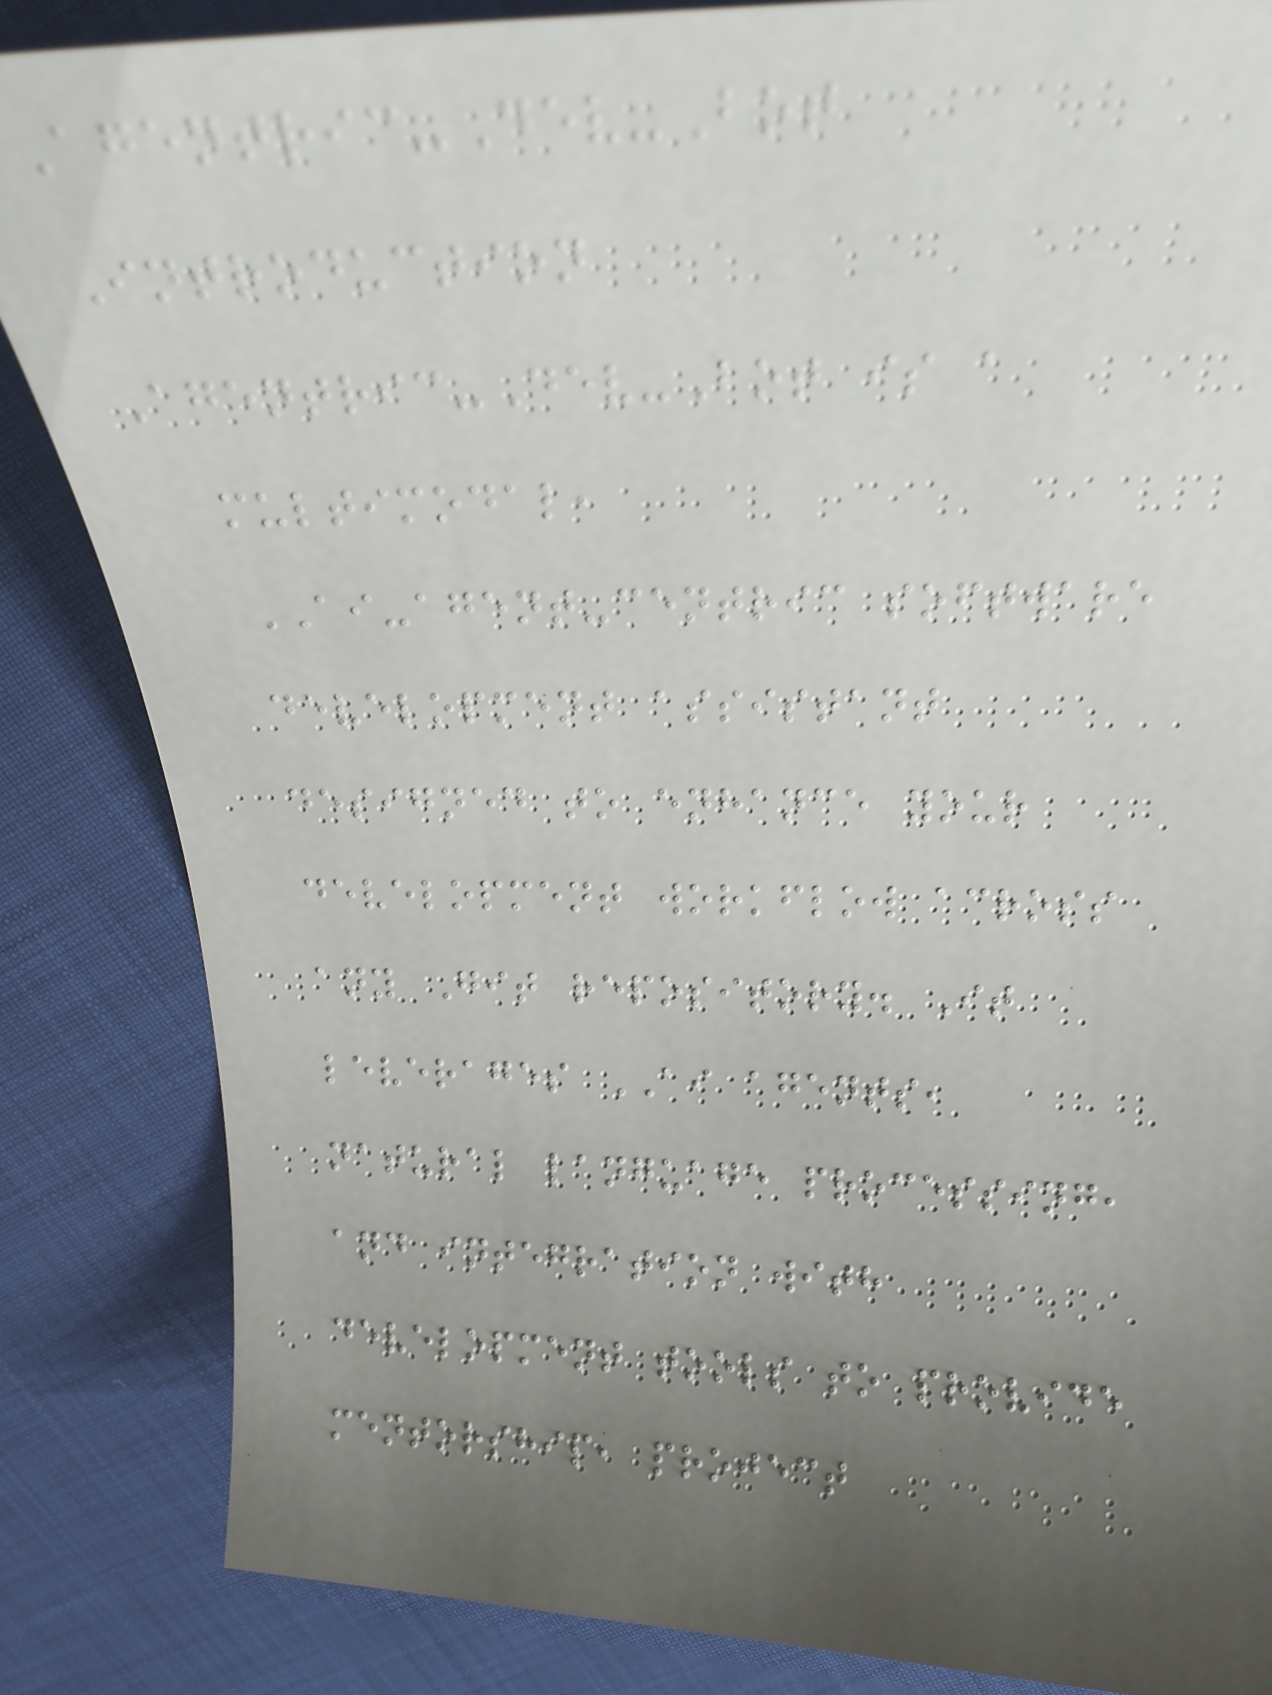Agentric-Dev-Bot
Introduction
Agentric-Dev-Bot is a
multimodal,
AI-agent-centric software
development assistant
designed to enhance your
development workflow across
any Git repository. It
leverages AI agents,
natural language processing,
and integration with
development tools to provide
mentorship, project
